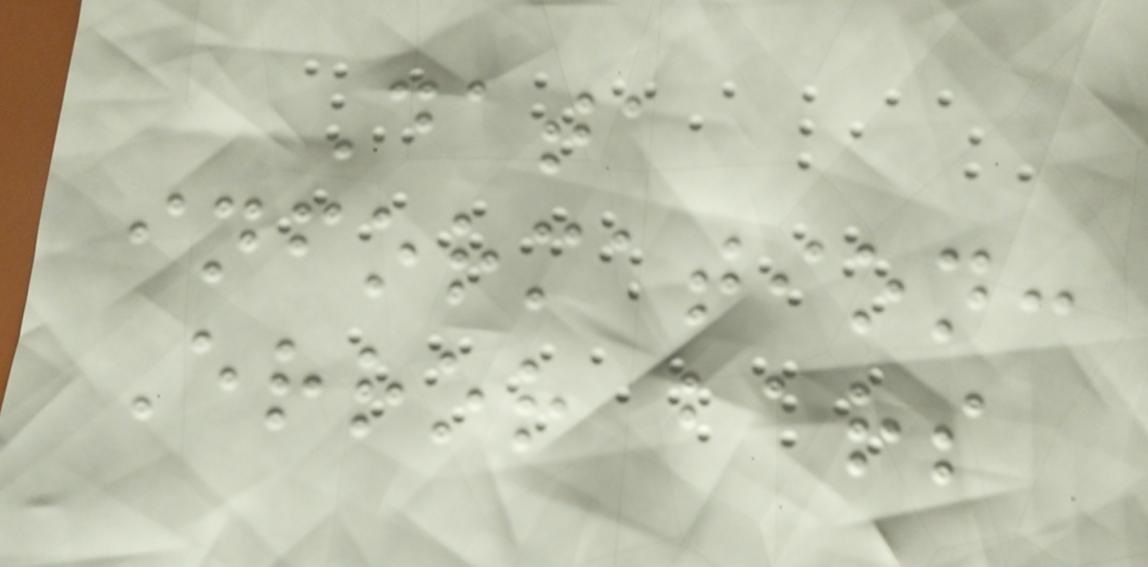Data
information:
Error bars
